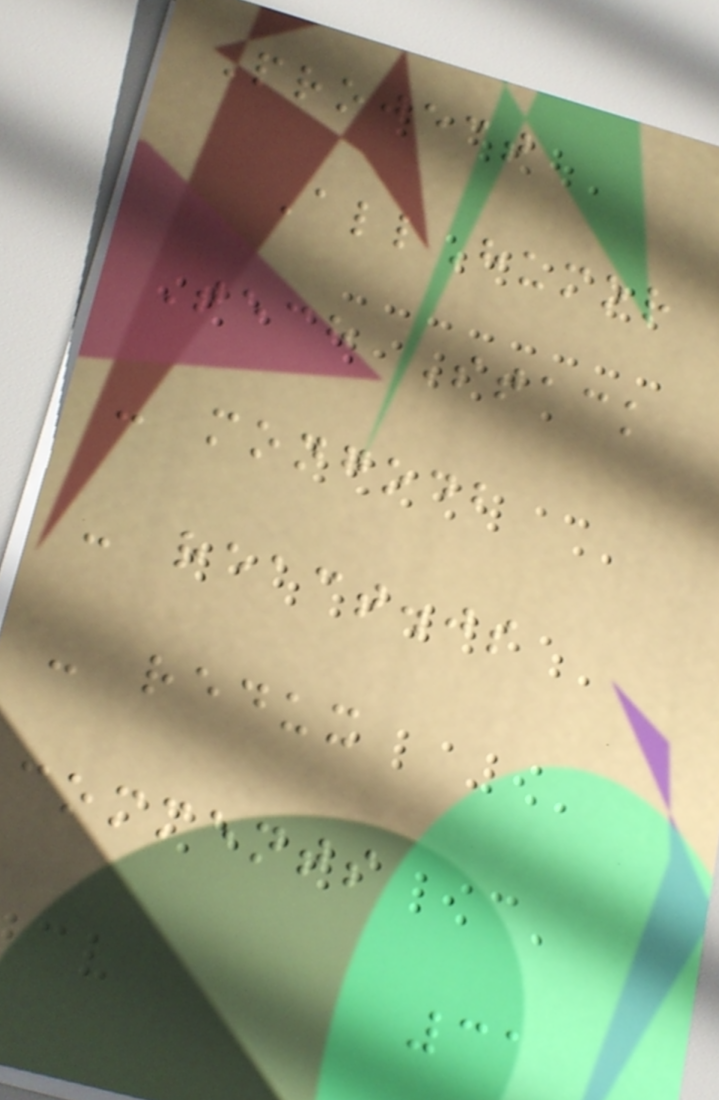Project
AllHumor
Tech Stack
- mongodb
- react.js
- redux
comments
31
